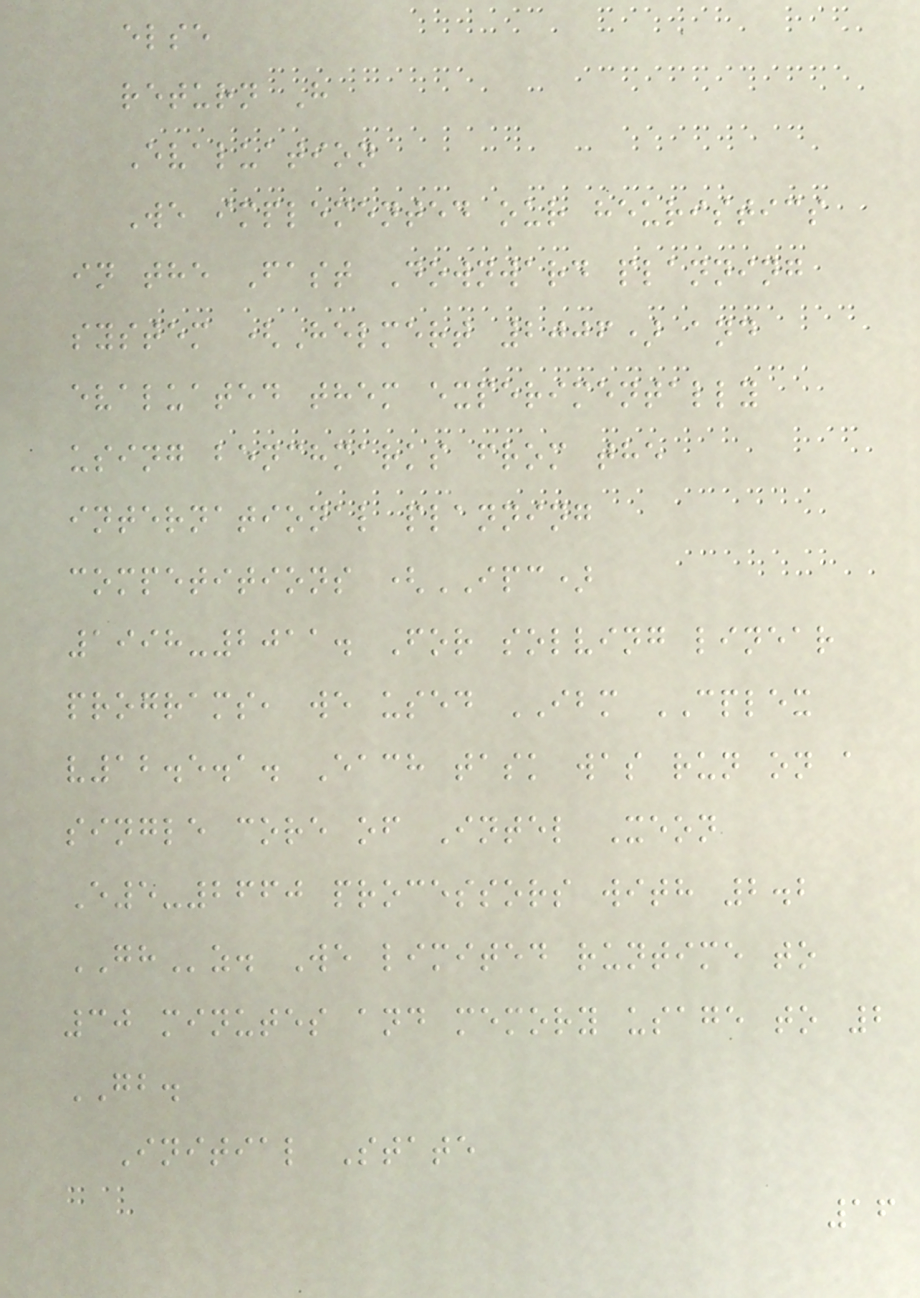else
return H
Evaluation
We implemented our heuristics
in the Fast Downward planning
system (Helmert 2006) and
evaluated them experimentally
using benchmarks from the
international planning
competitions (IPC)
1998-2011. For solving linear
programs, we used IBM CPLEX
v12.5.1. Each task was run on a
single core of Intel Xeon
E5-2660 processors with 2.2
GHz. We limited runtime to
30 minutes and memory usage to 2
GB.
Initial State
16
